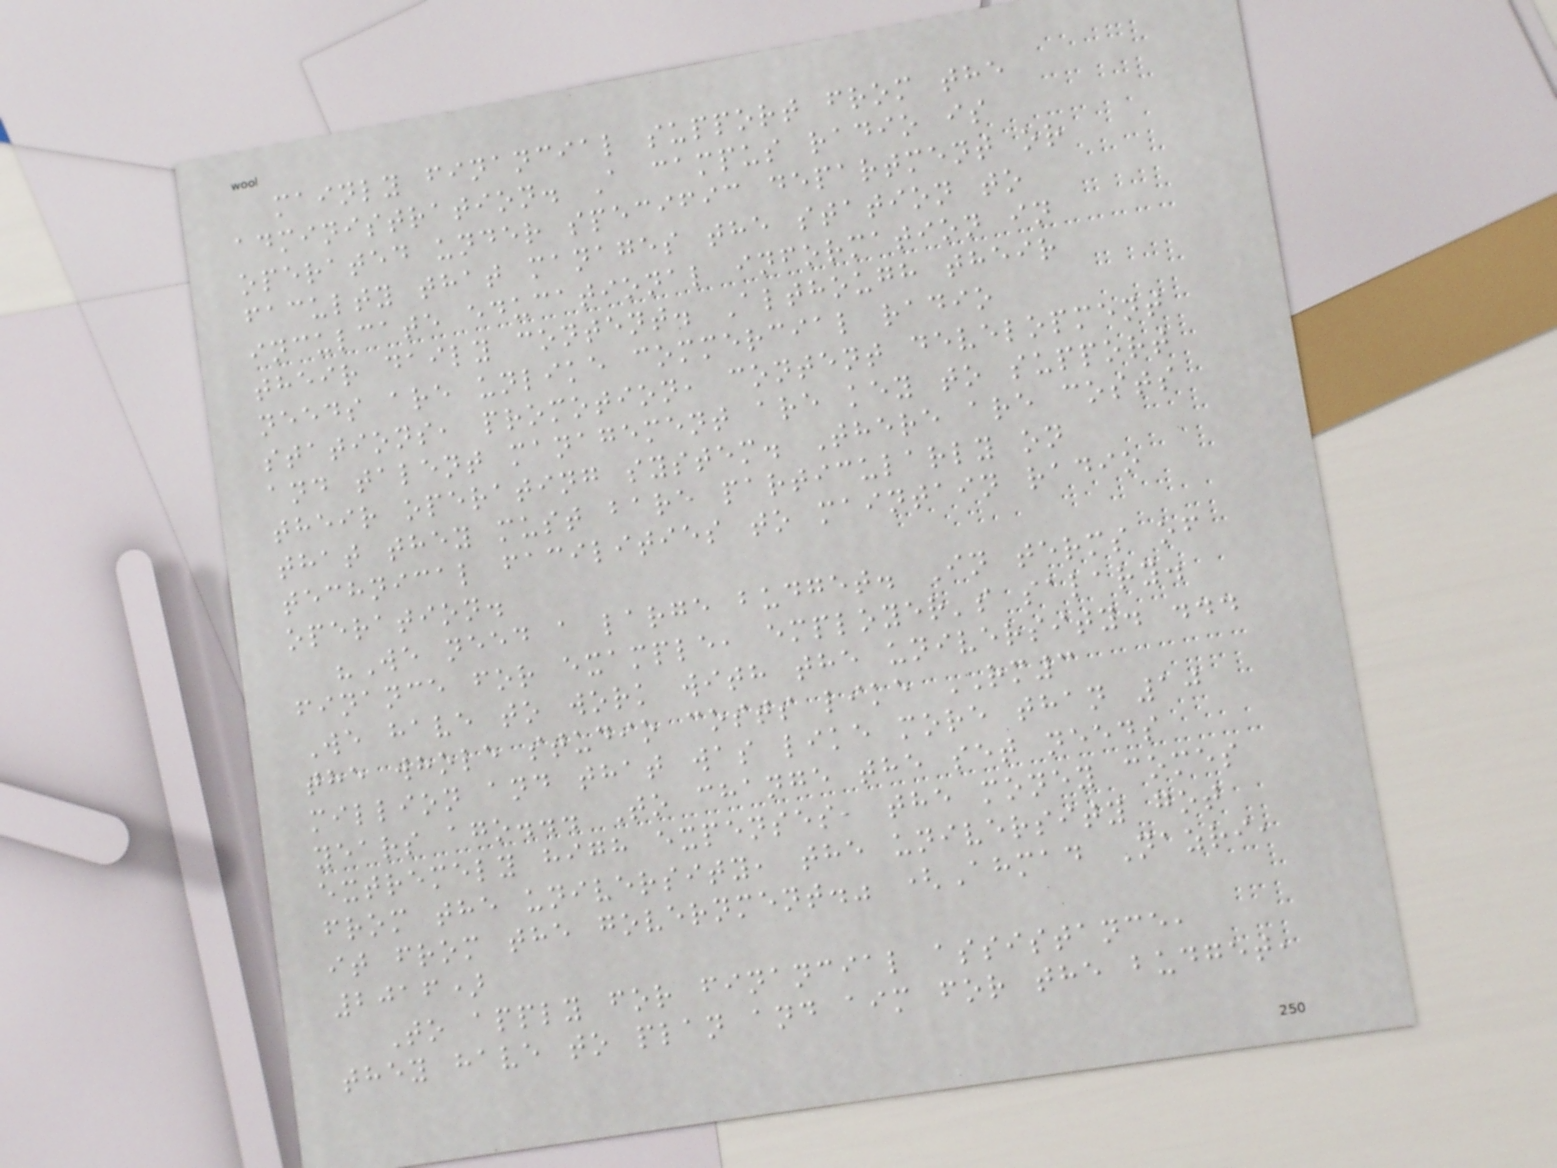mainly financial support from the
administration. A campus radio is
operated under specific department or
faculty that manages the station to
inculcate educational information in
their daily content. Although their
needs are unlike commercial radio
stations, promotion, content development
and talent management are key to support
their operating system. There are costs
that they must bare particularly on
technical facilities to maintain radio
operation.
"We need a large budget. In terms of
finance for example, employer's salary.
We have to work with the university. ...
the whole studio costs like RM3
million and that was like more than 10
years ago... To change the set needs
extremely high expenses, the money comes
from the university, the university got
it from the government." (Ahmad Nazri,
2016)
To apply for financial assistance,
they have to plan and aim for the budget,
